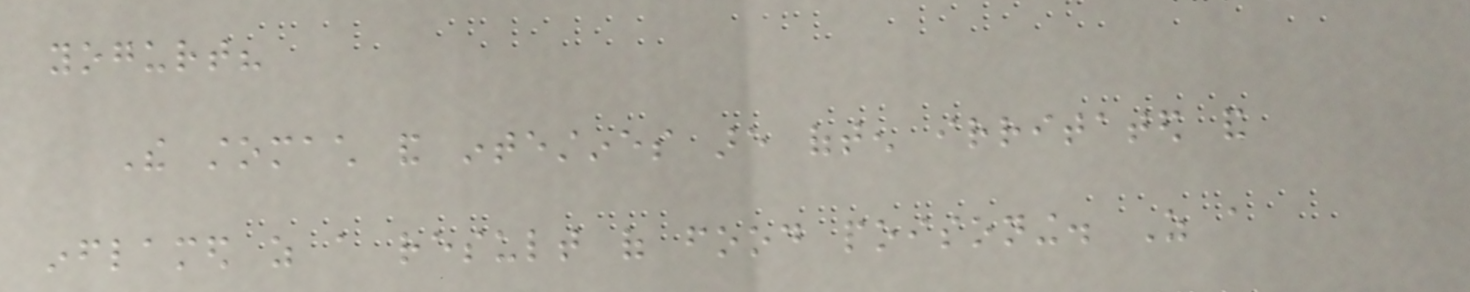yogurt?
The stomach and intestines are often irritated and
inflamed as a result of food poisoning. As a
